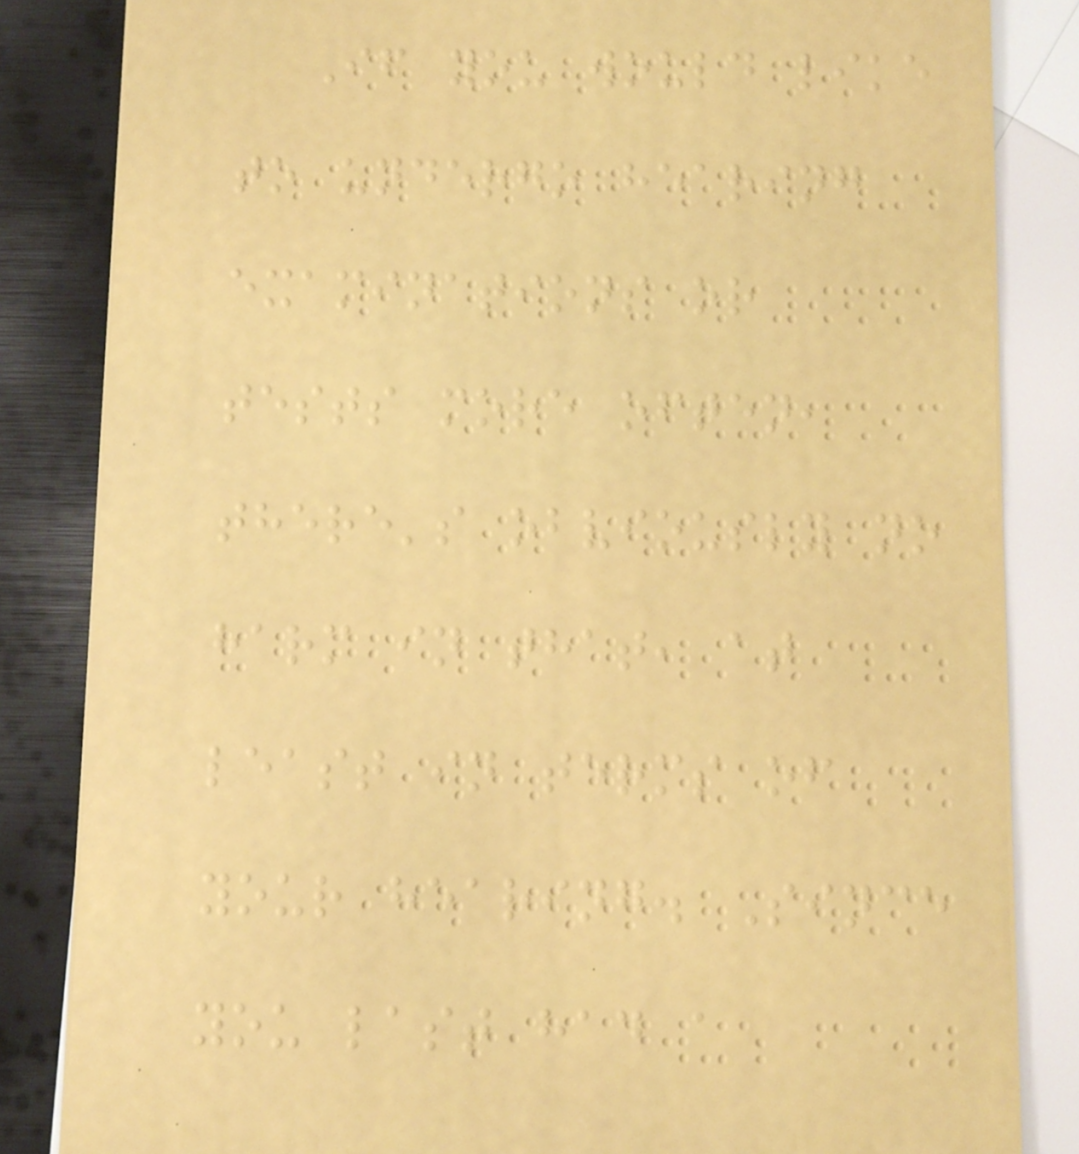If you would like
to undergo hearing
examinations or
tests more often,
there's obviously no
harm in that, at
least in terms of
your hearing. Since
you last had a
